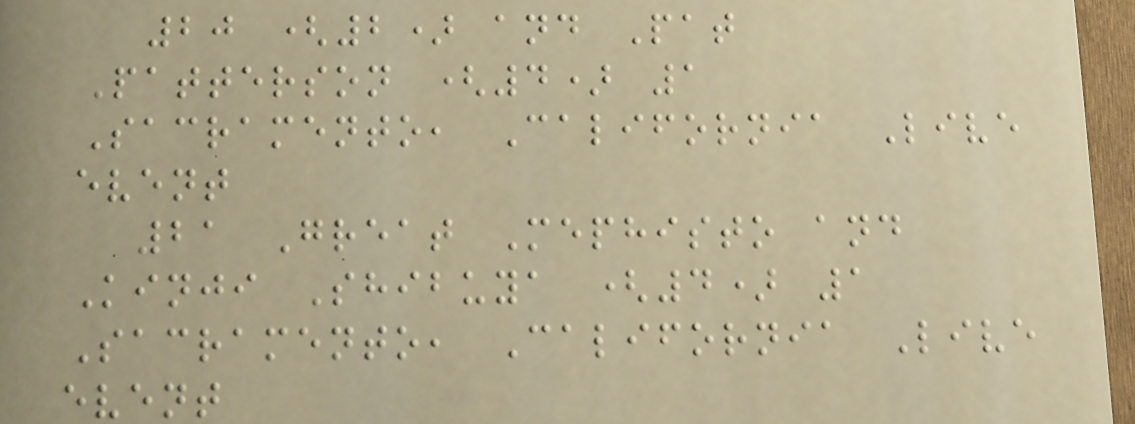20 (2) and Pat
Patterson (4) 1
Sacramento, California Live
event
21 Great Mephisto and
Kinji Shibuya (4) 1
Sacramento, California Live
event
